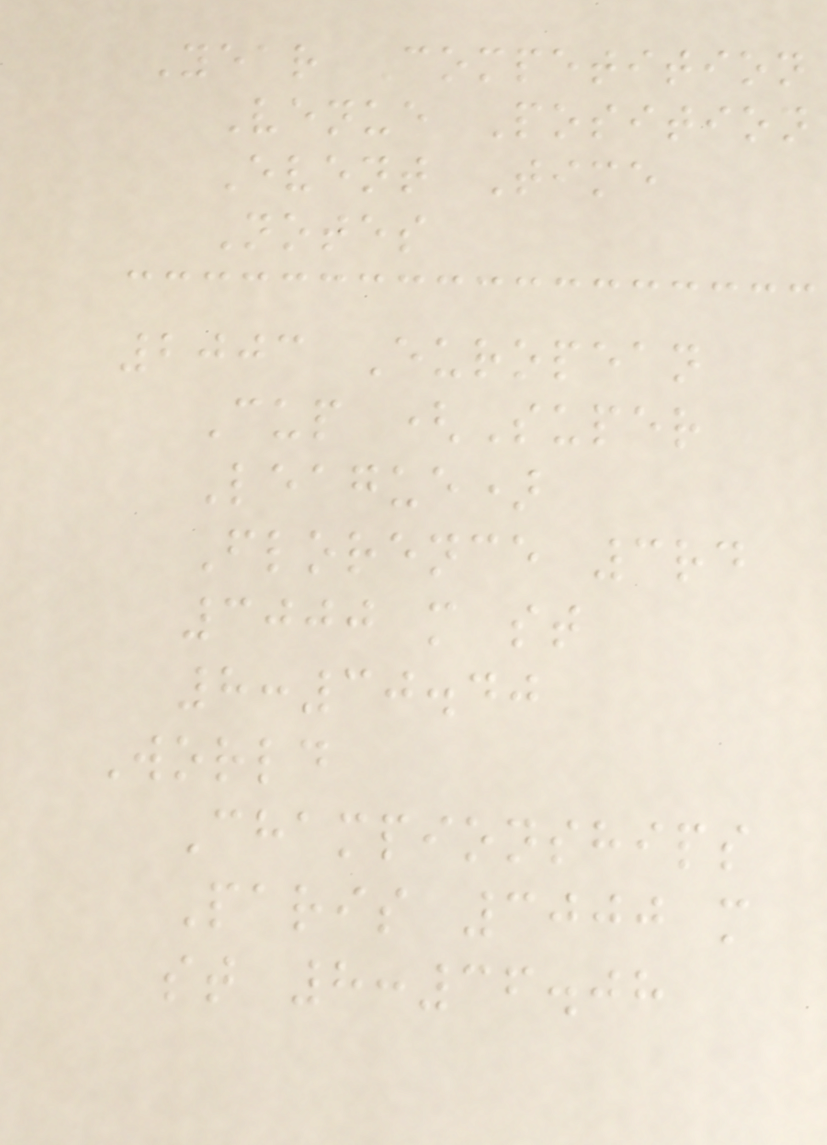Year Competition
Venue Position
Event Time
Notes
2003 European
Cup (Super
League)
Florence 3rd
3000 m st
8:30.40
World
Championships
Paris 3000 m
st 8:36.08
